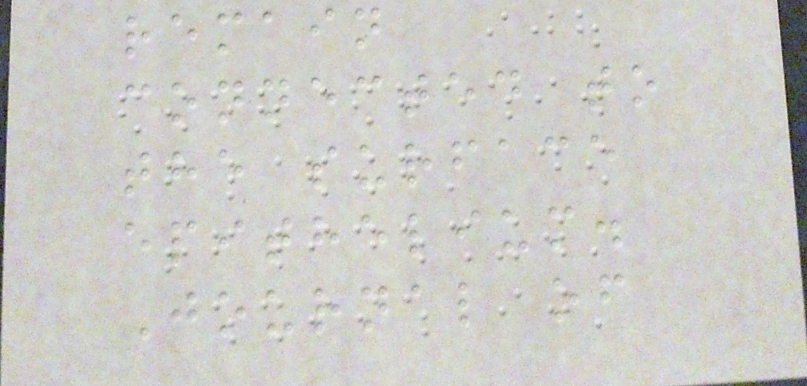remain
connected to
the surface
epithelium.
Journal of
